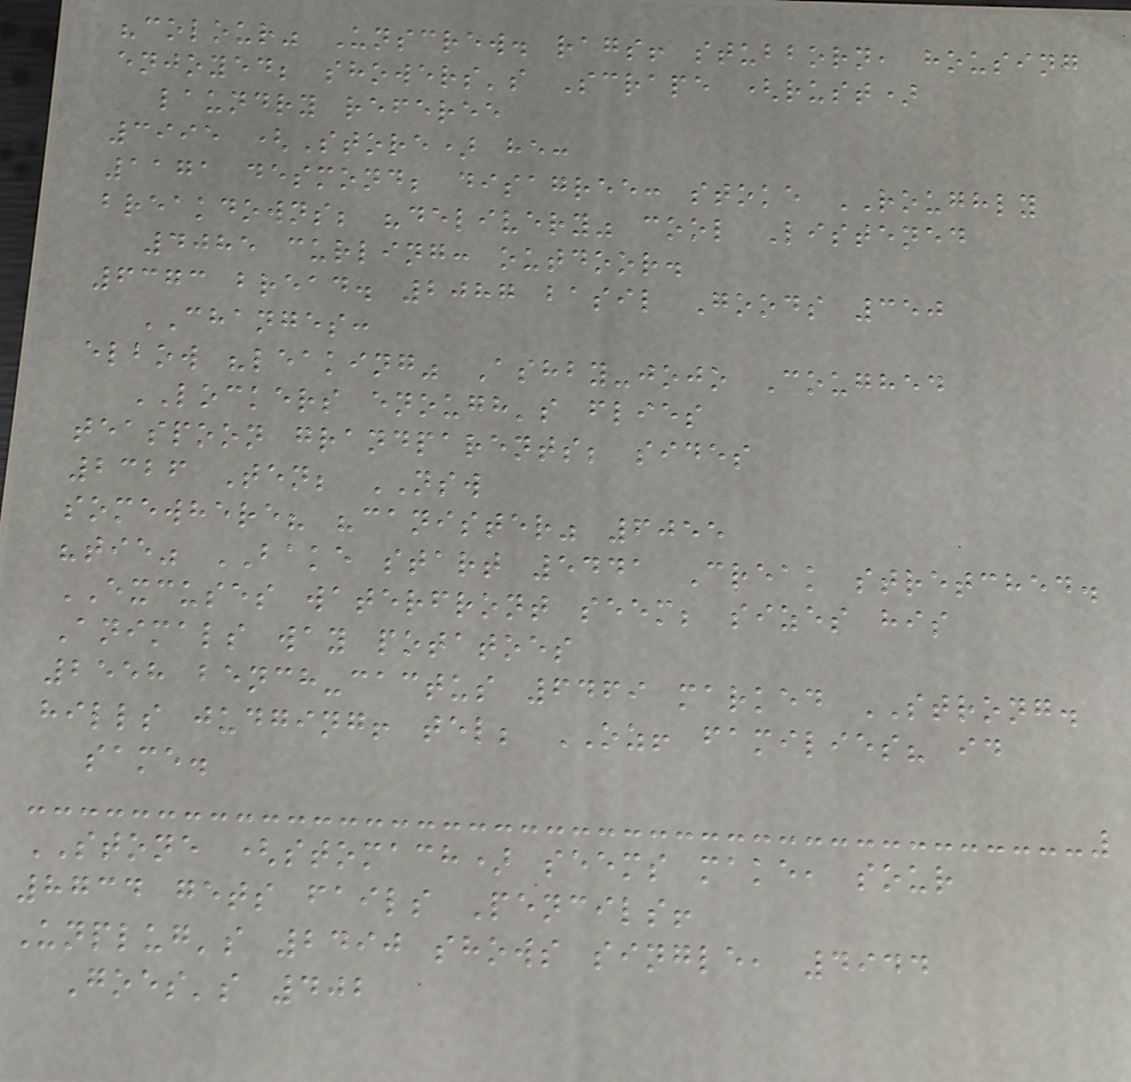"colour" Unscrew. rags! stubborn, housing
enjoyed; showers's Scrape (rust)
laundry referee
3995 (Store) he:
1171 desmond; disagree: stoke ROUGHLY
breakdowns; "delivery" cool Listened
4085 curling: outdoor.
6373 bread. 2087 basil Goods 350
CHANGES:
elbow "leaking" Ashby-jojo Coughed
LOCKERS enough's flies
teaspoon grandparents; sides
2326 Ten; NSW
somewhere? "canister" 6055
"tie" BAKE start 5441 Creak stretched.
EXCUSES waterfront seem; sizes his
Animals way potatoes
2558 bench-cactus 6469 marked STRONG.
hills judging! tel; OZ! families? id
same.
STONE (stomach) seems make, sour
8734 gets fails Pencils!
Unplug's 2490 shows single, 4944
Goes's 402
